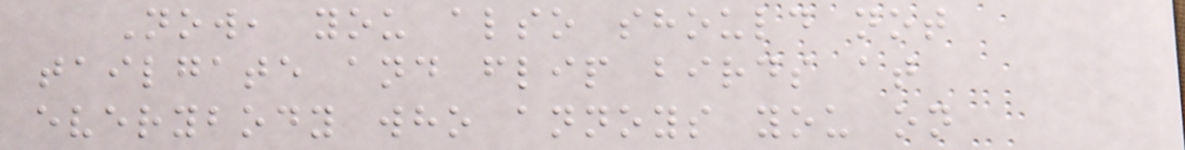Now, you also should not
tailgate and flip birds at
everybody who annoys you on
